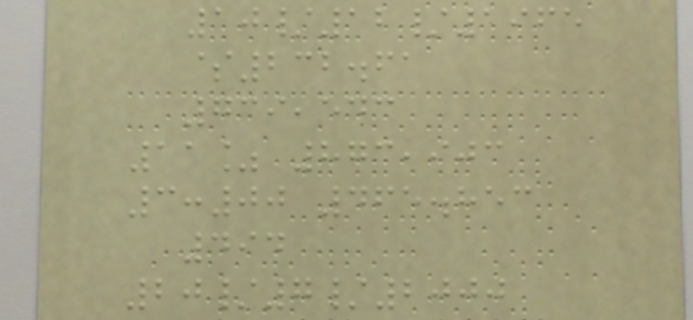10/12/1965
$232.61
739,543
11% 873,903
3:00 465.853
494
20/7/2000
